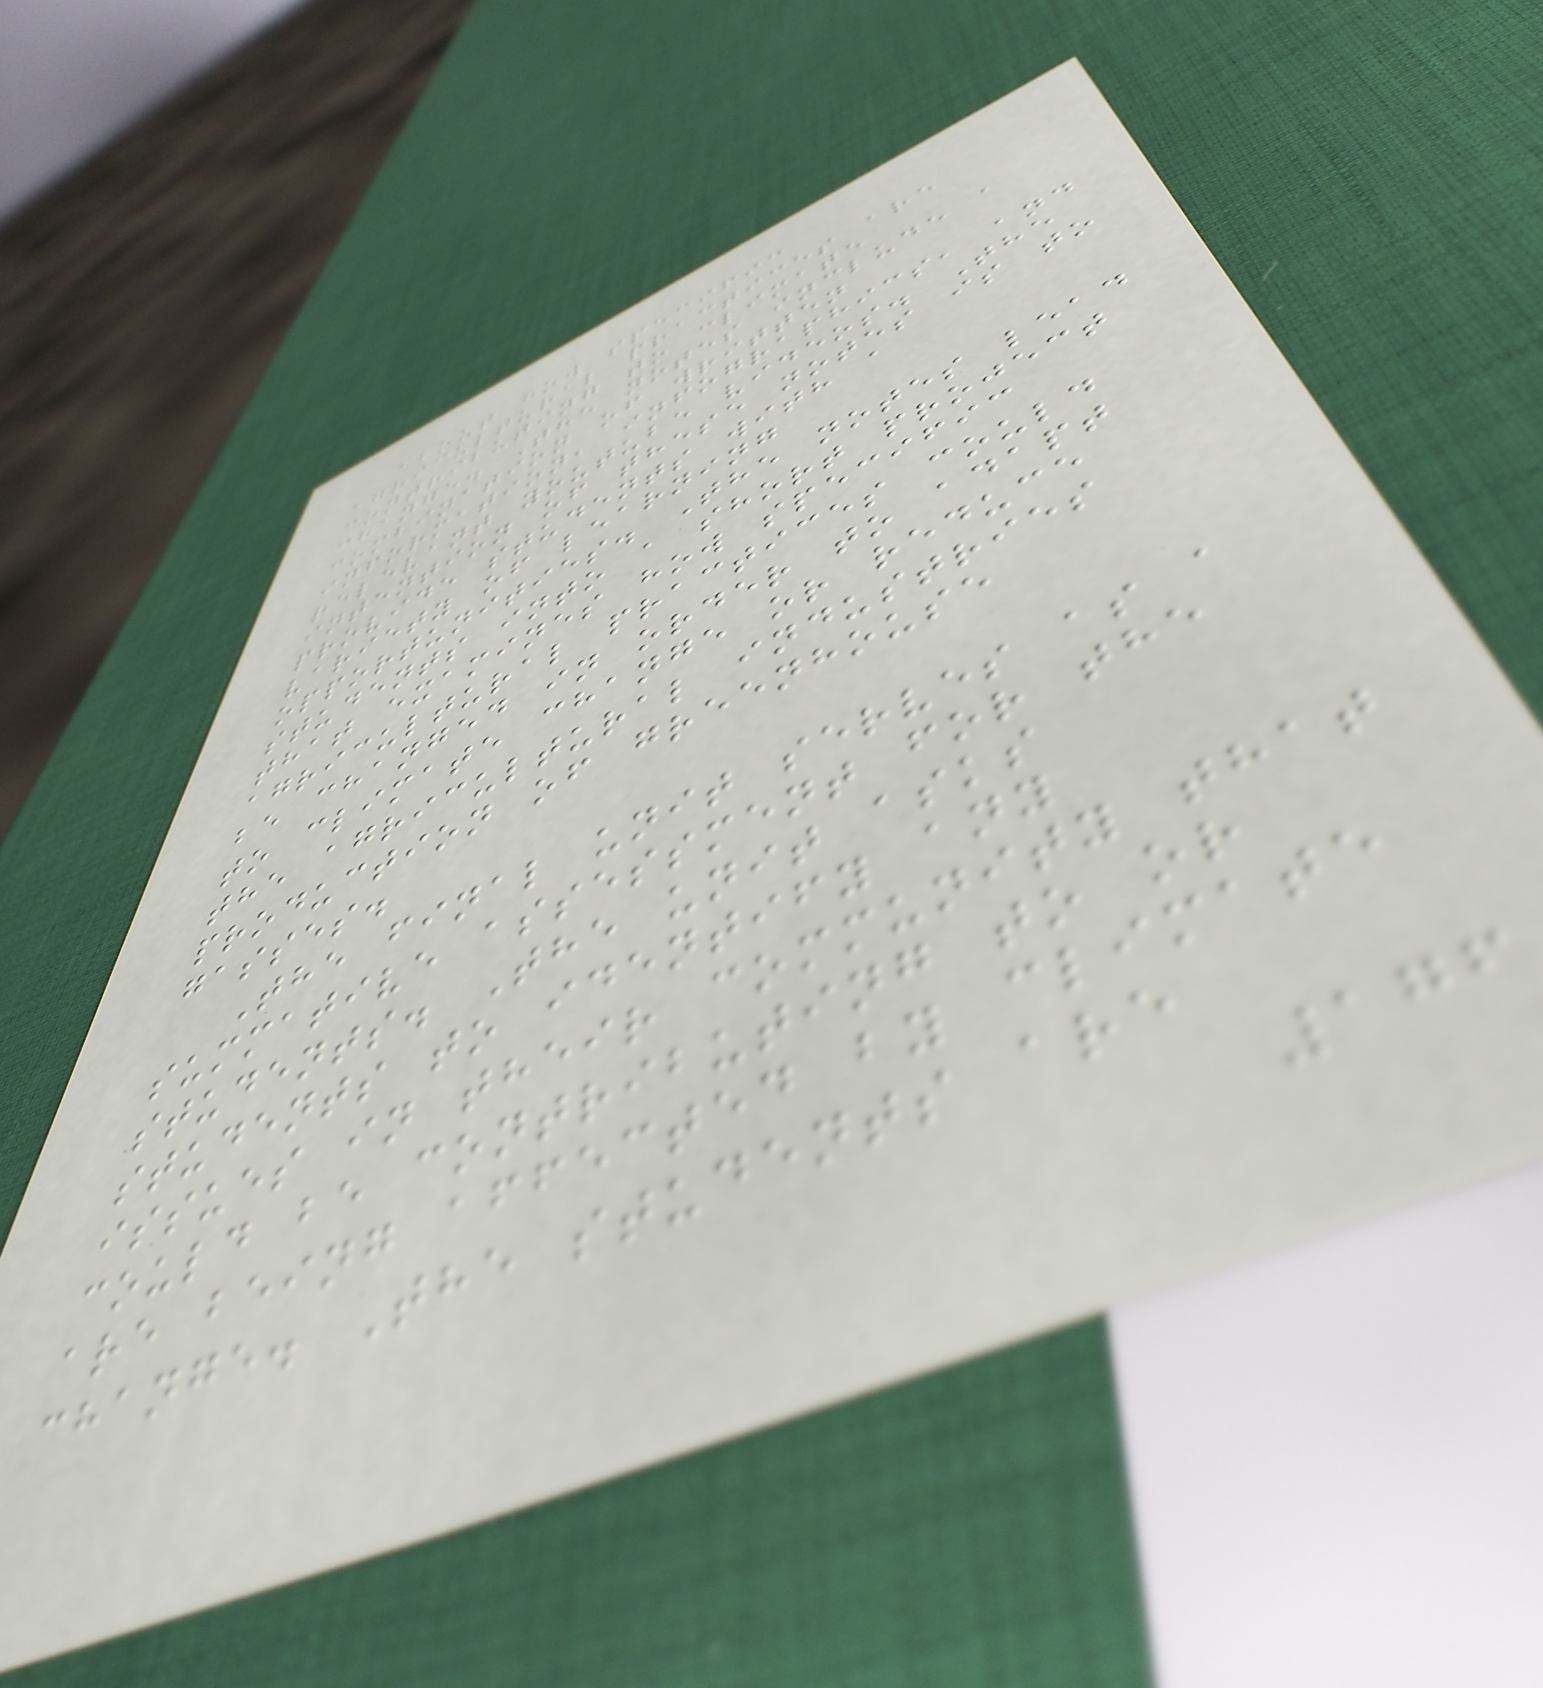about how specific
agricultural practices are
contributing to climate
change. The notes include a
combination of written
information, infographics, and
relevant youtube videos. The
intention of these notes is to
provide students with a
variety of learning
opportunities. The notes lead
students into a short project
that examines how specific
agricultural practices could
be changed in order to adapt
to climate change or reduce
the agricultural industries
production of greenhouse
gasses.
The final unit serves as a
summative assessment for the
students. The unit asks
students to identify any
issues in their community that
could be contributing to or
are being affected by climate
change. The students are
176
